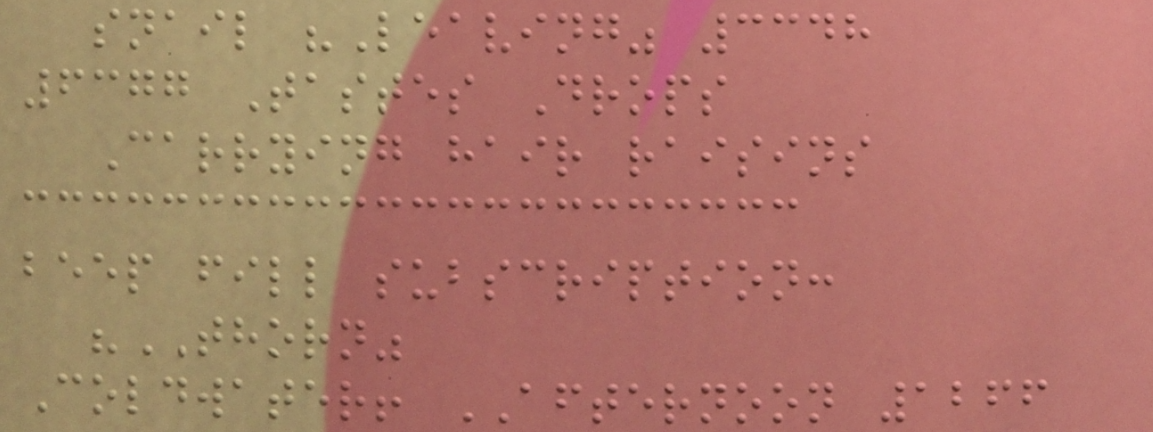snail "Leaving" 3348
6377 Tastes Drops
Carrying hair raisins
beep fill subscription:
"THORN"
Coldwater! AFTERNOON 1266
